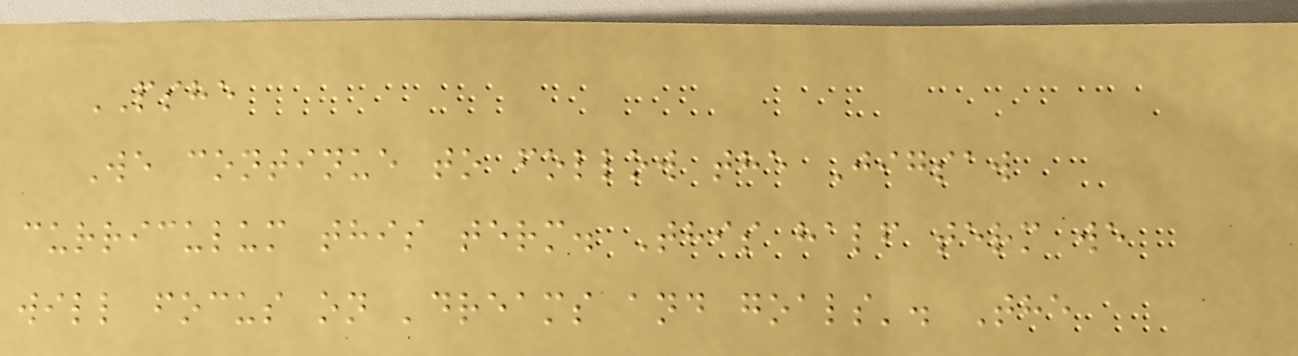PSHE
We continue to follow the Jigsaw
curriculum this term. This half term we
will focus on 'dreams and goals'. The
